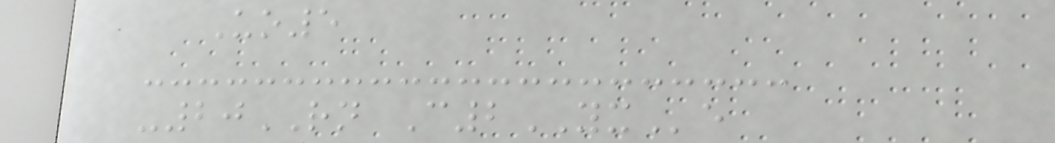Uo5
-20RN C2YXe
